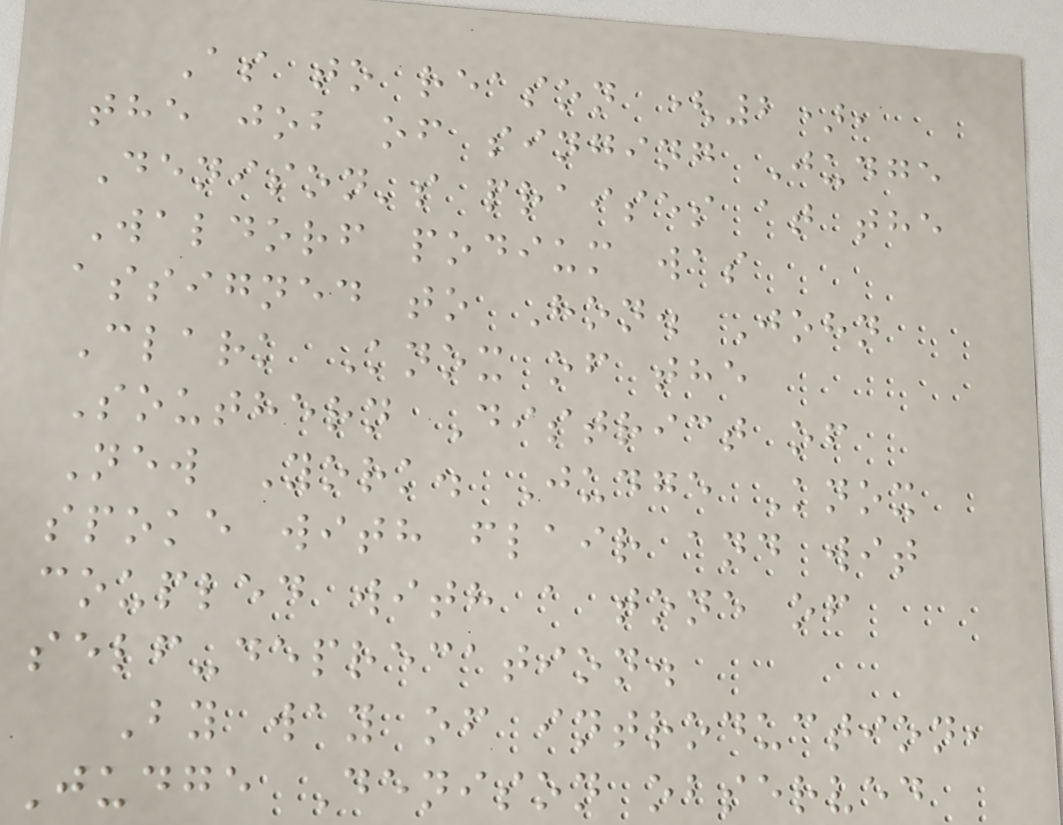As to reason (2),
the job of singing Judge
Denison's praises at the
Waldorf podium was
assigned to Hon. John
Clark Knox of the
Southern District of
New York. Judge Knox
spoke with flair and wit
coupled with a tone of
self-deprecation.
By way of introduction,
Judge Denison observed
